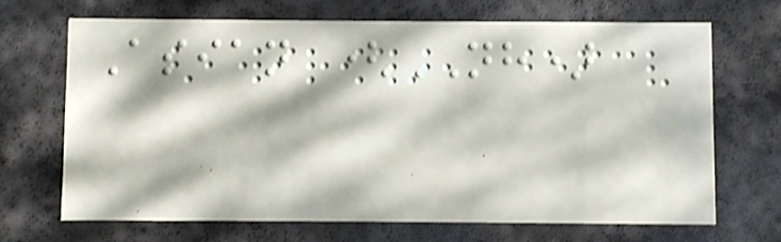Asian (NH)
